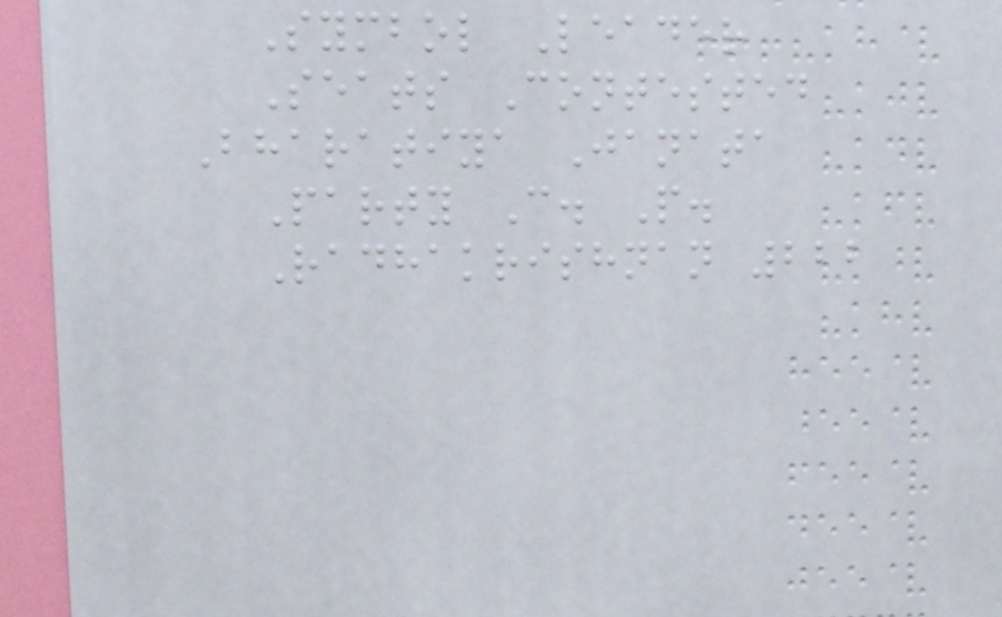Symbol Leader
Seats Contested
Bharatiya Janata
Party C. P.
Radhakrishnan 222
